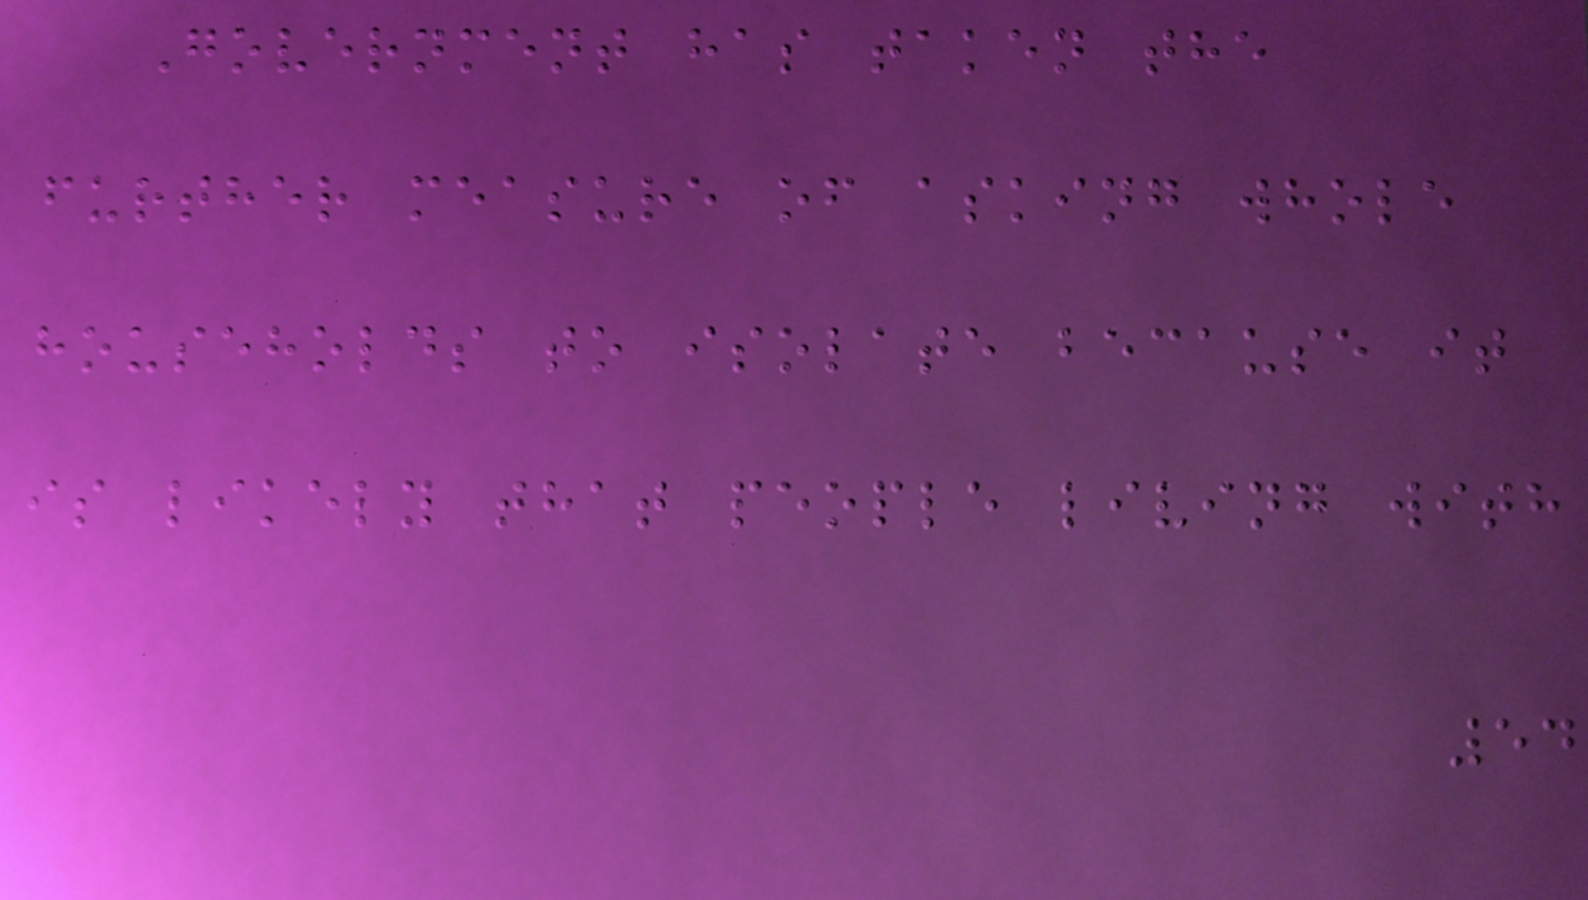Government has taken the
further measure of asking whole
households to isolate because it
is likely that people living with
54
